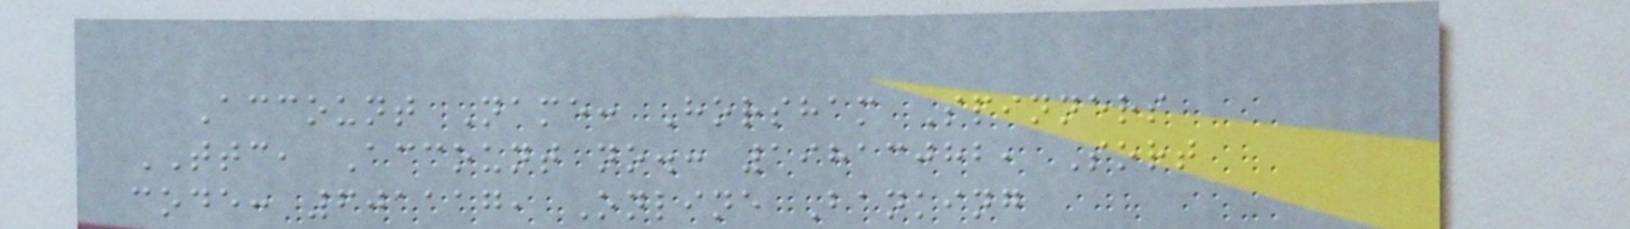Account Name: Horsham Spinners
TTC, Account no.: 19813082, Sort
code: 601117, Online Banking
